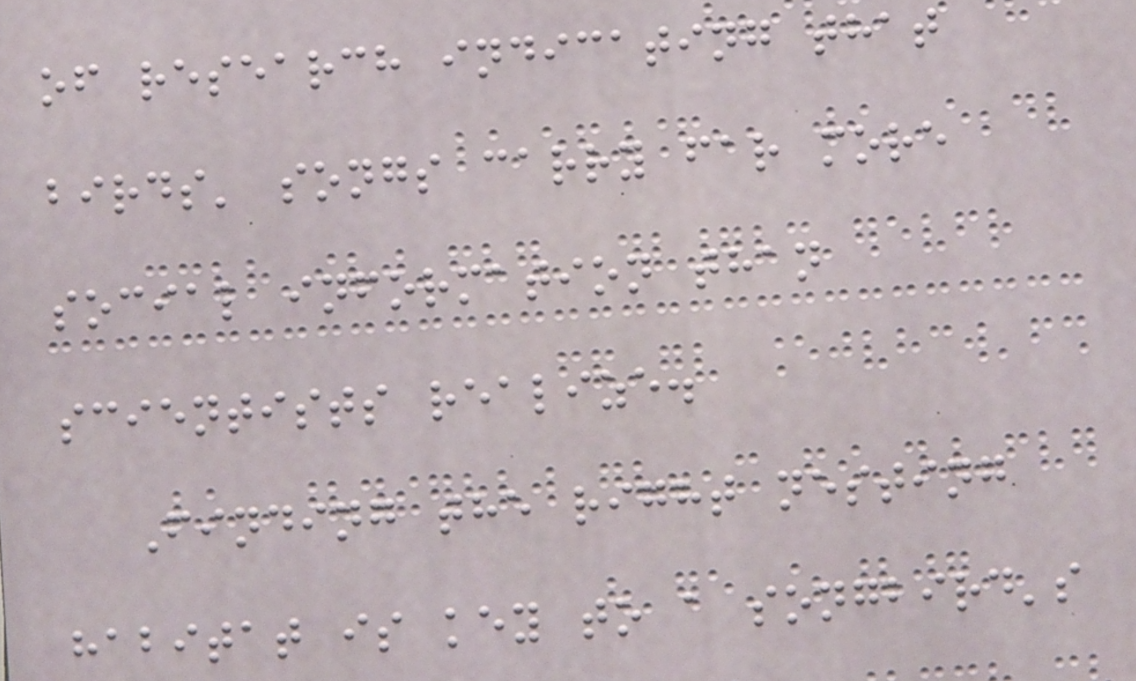of research indicating that
birds' songs carry far more
social information than
scientists realize.
Finding the right nesting
habitat is key to a songbird's
